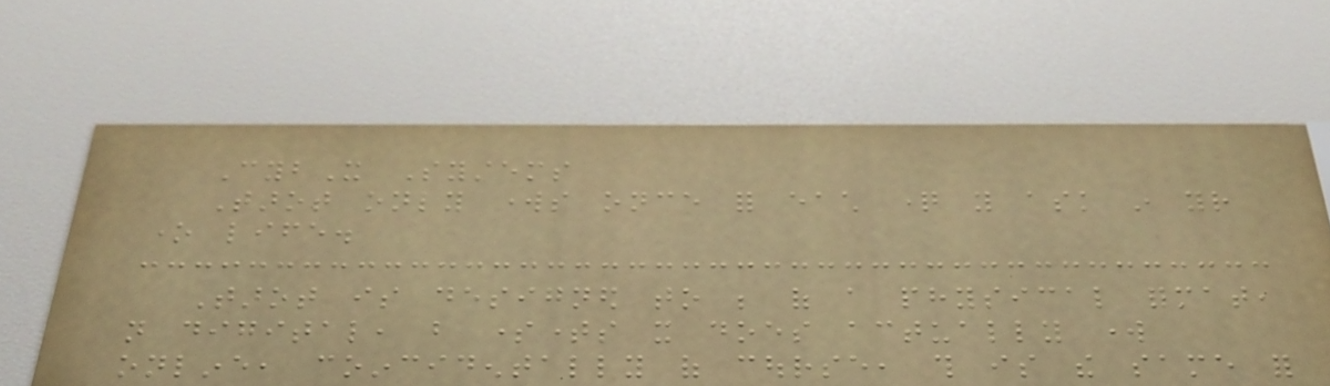CybX Systems
Tarot only works once for each question you ask in your
one life.
Tarot is designed to be of a physical format,
not digital, but sometimes it does actually work
online, coincidentally of course, this is the same for
